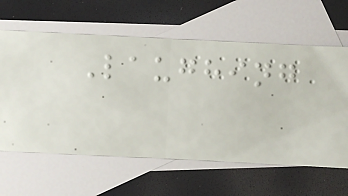Laughing
